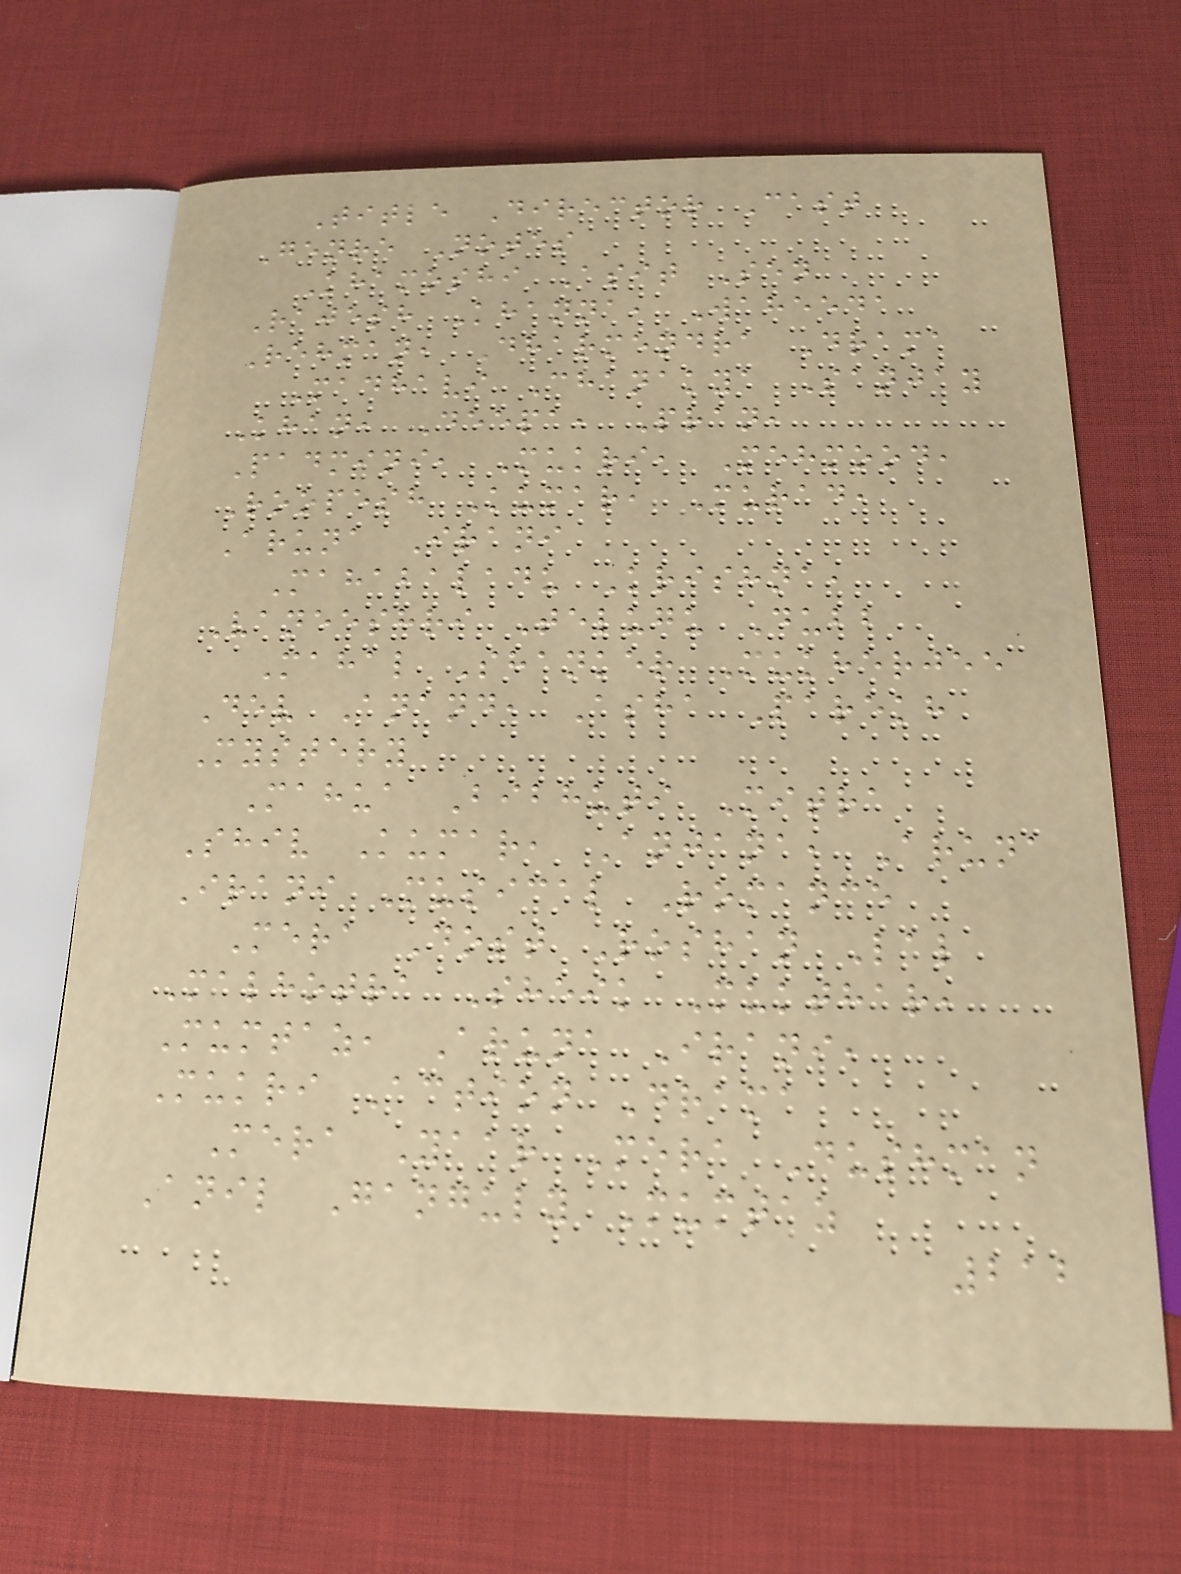Title Director Cast
Genre Notes
Khamoshi Asit Sen
Rajesh Khanna, Waheeda
Rehman, Dharmendra Drama
Madhavi Chanakya Sanjay
Khan, Deepa, Pran,
Padmini, Mukri, Mehmood,
Roopesh Kumar, Murad,
Aruna Irani
Mahabaladu Krishna,
Vaneeshri Telugu Dubb
Mahal Shanker Mukherjee
Dev Anand, Asha Parekh
Mystery
Mahua Bibhuti Mitra
Shiv Kumar, Anjana, Aruna
Irani Musical Romance
Mera Dost Roshan Lal
Malhotra Sheik Mukthar,
Mumtaz, Aruna Irani,
Mukri Action Drama
Mera Yaar Mera Dushman
Anil Ganguly Mumtaz
212
